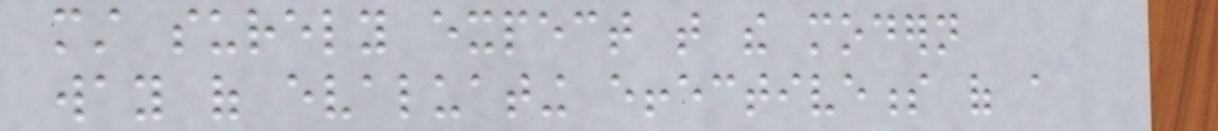must surely expect that the modern
way of evaluating effectiveness of a
